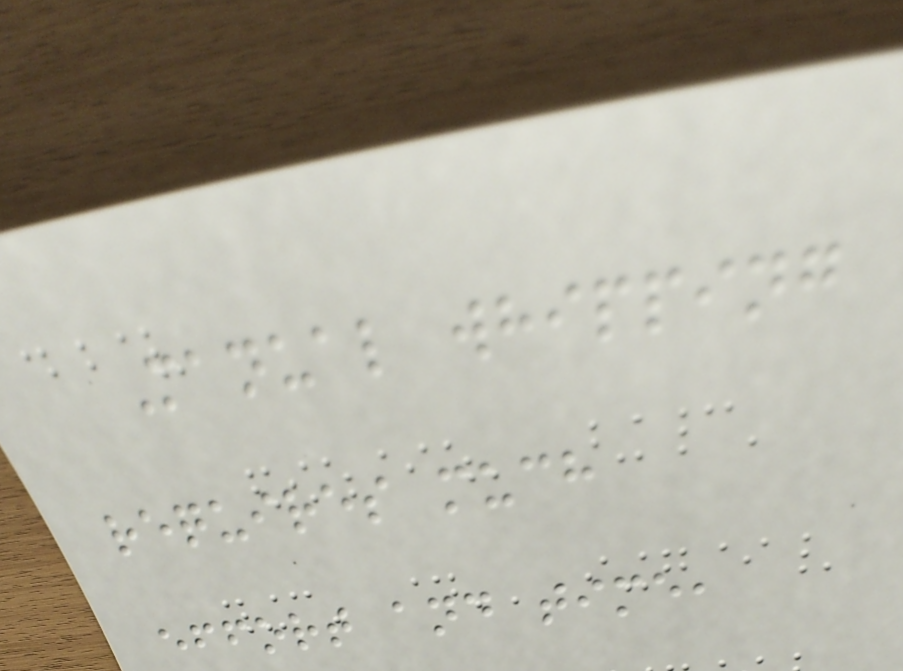Manual whipping
requires much
effort and time,
